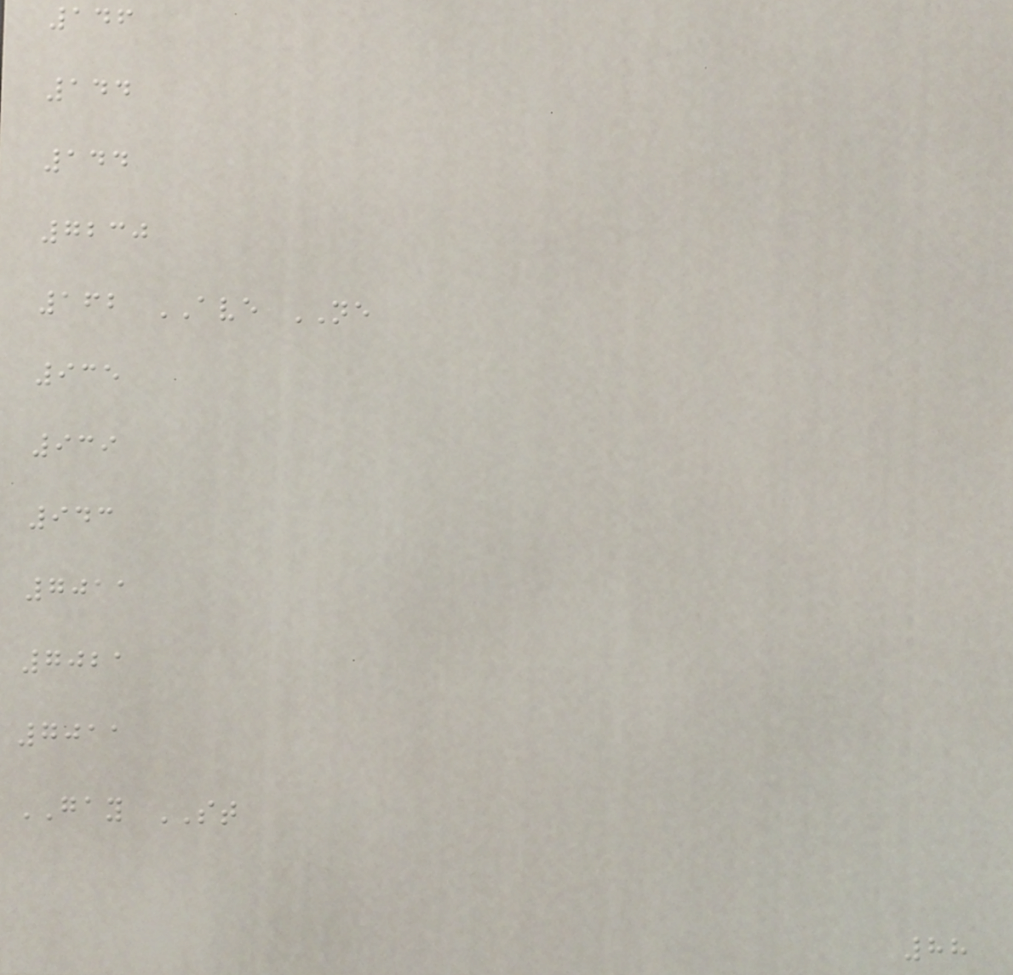146
144
144
7230
162 AVE NE
935
939
943
7011
7021
7011
GAY ST
88
